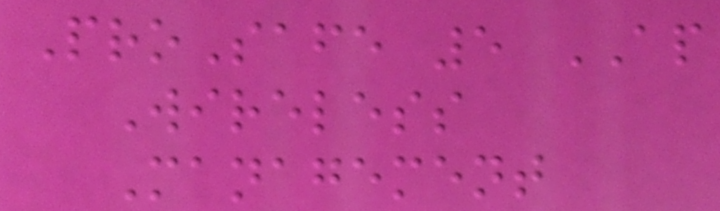ProSafe 5 AP
Wireless
Management
